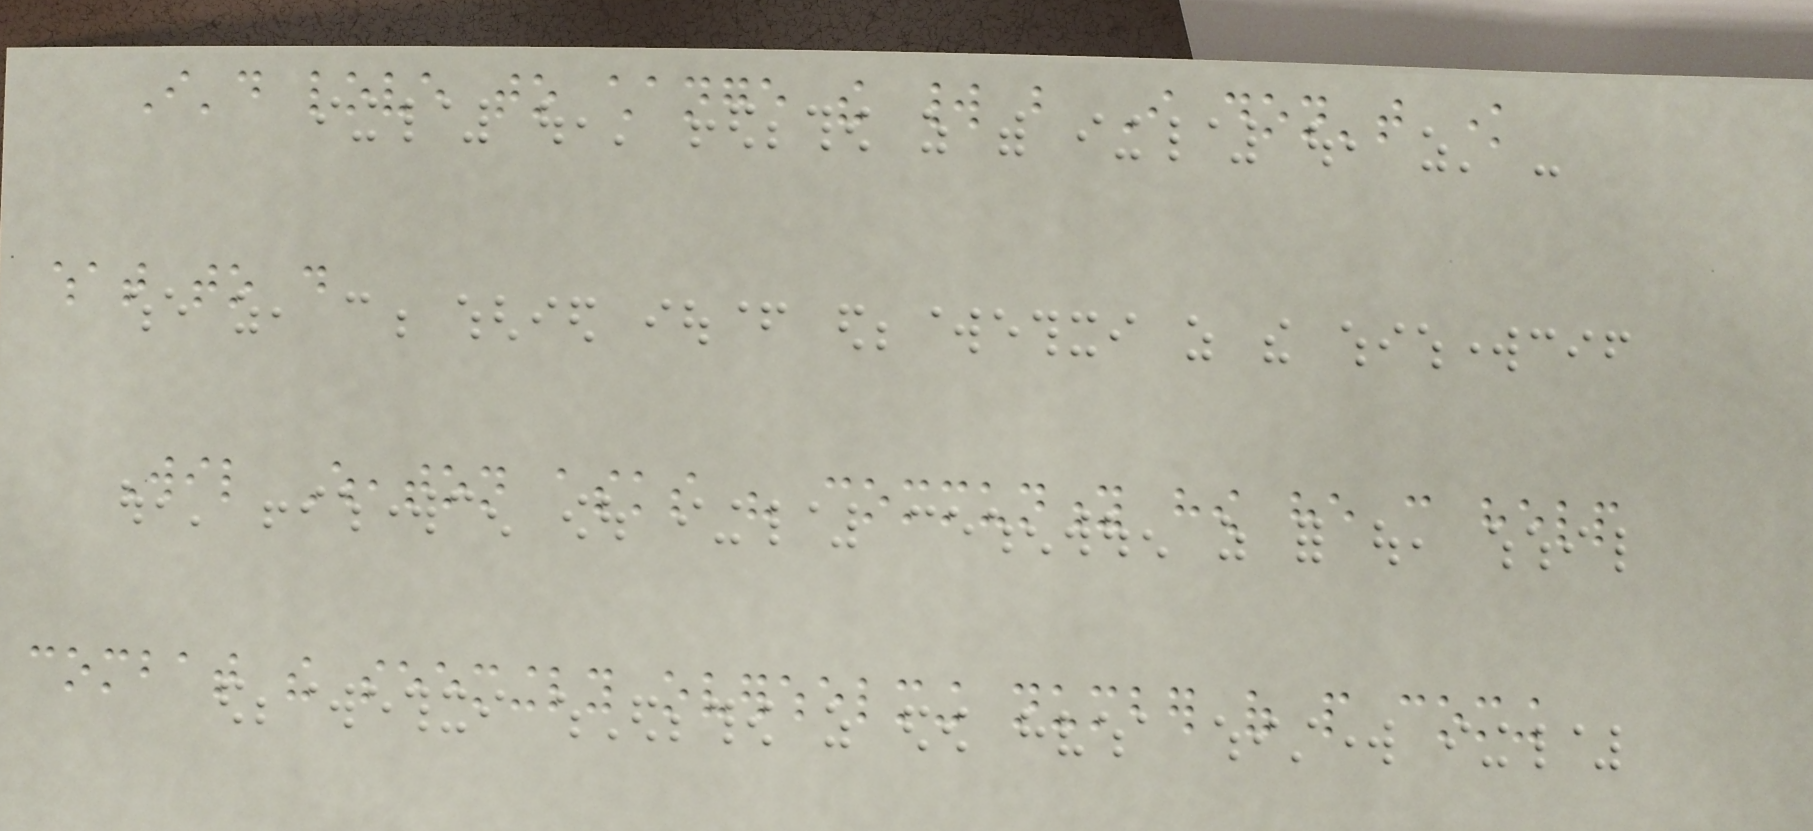I'd love to change the world but I don't know
what to do
Wil Wheaton asks his community how he can help
combat the seemingly overwhelming number of people coming
